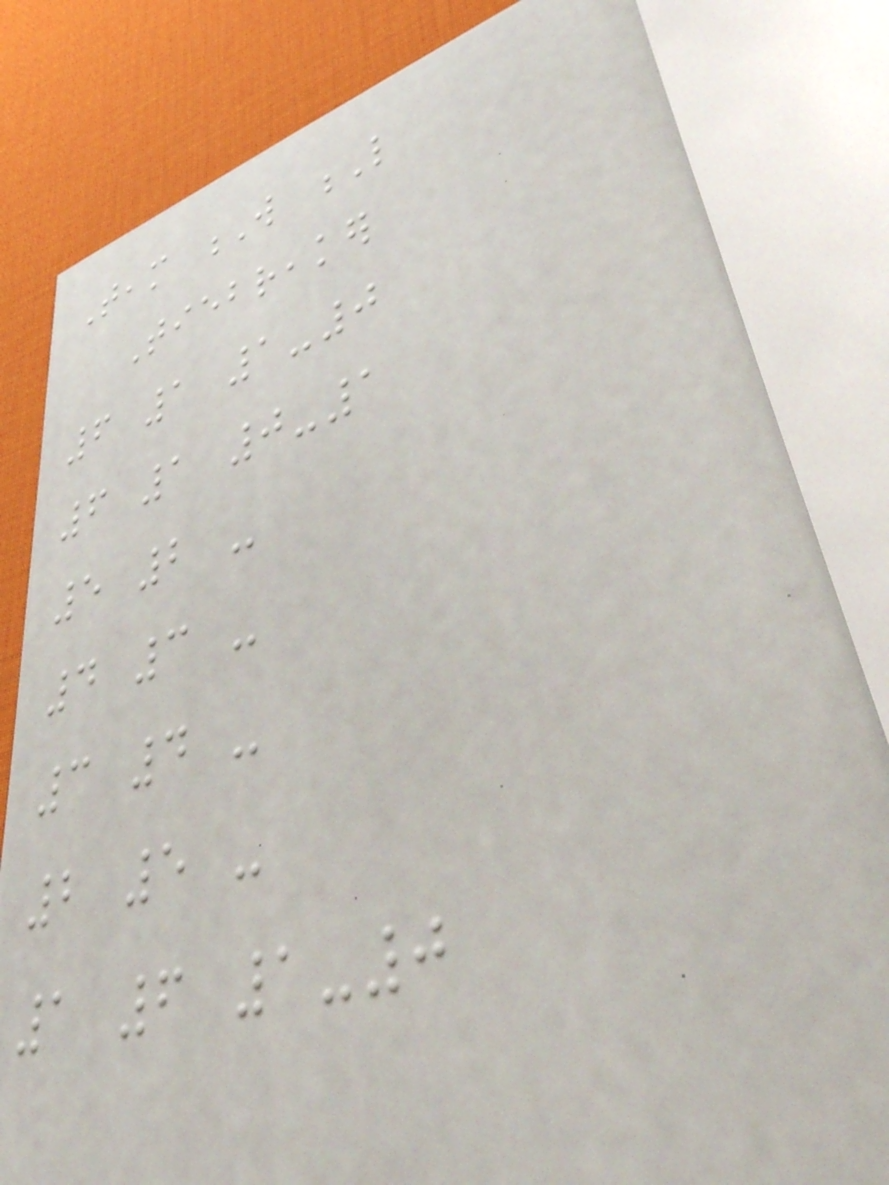Team W L
Tiebreaker
6 1 1-0
6 1 0-1
5 2 -
4 3 -
3 4 -
2 5 -
1 6 1-0
